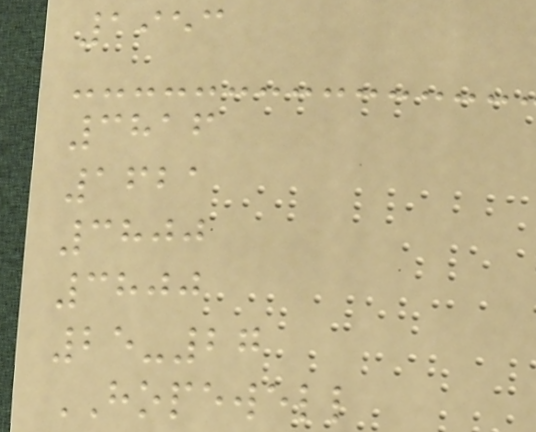1953
3816
1621
3800
3800
25-27
HOPEWELL
